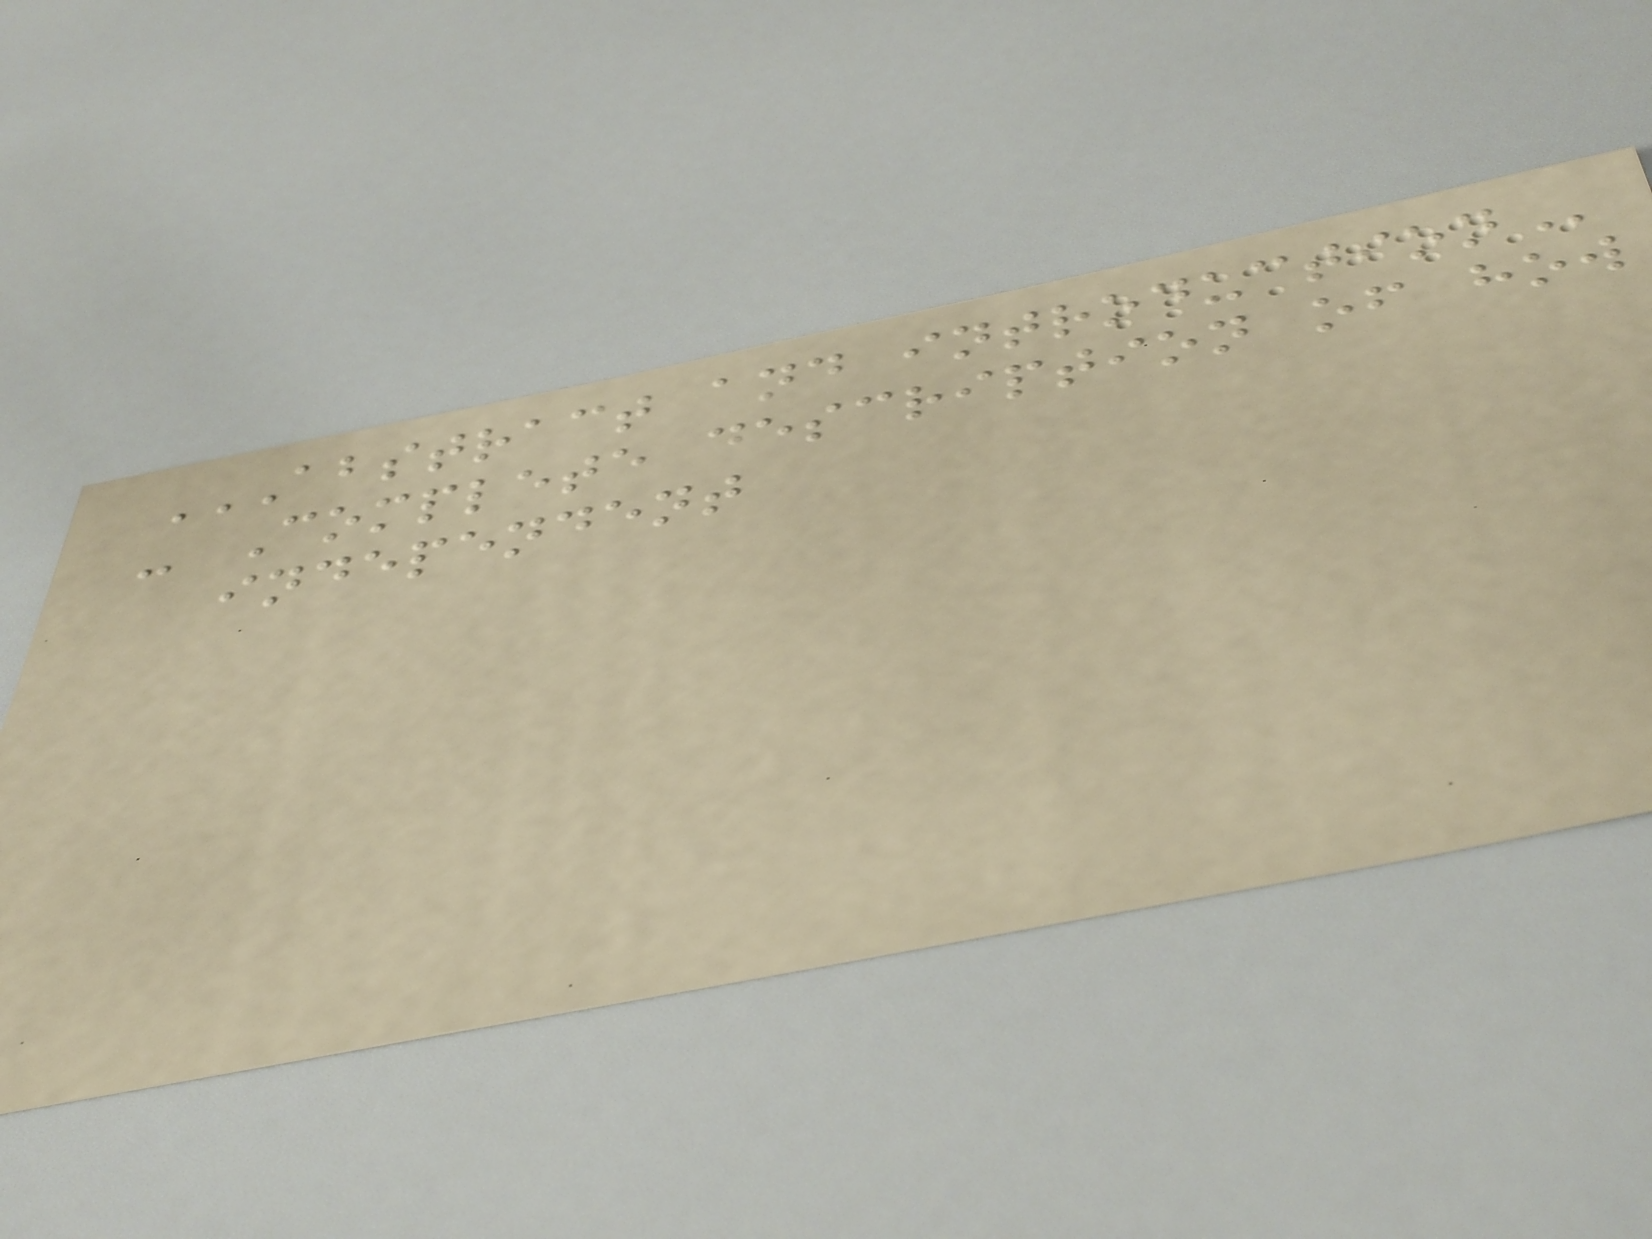ABSTRACT AND INTRODUCTION
- Complete description of how
independent
